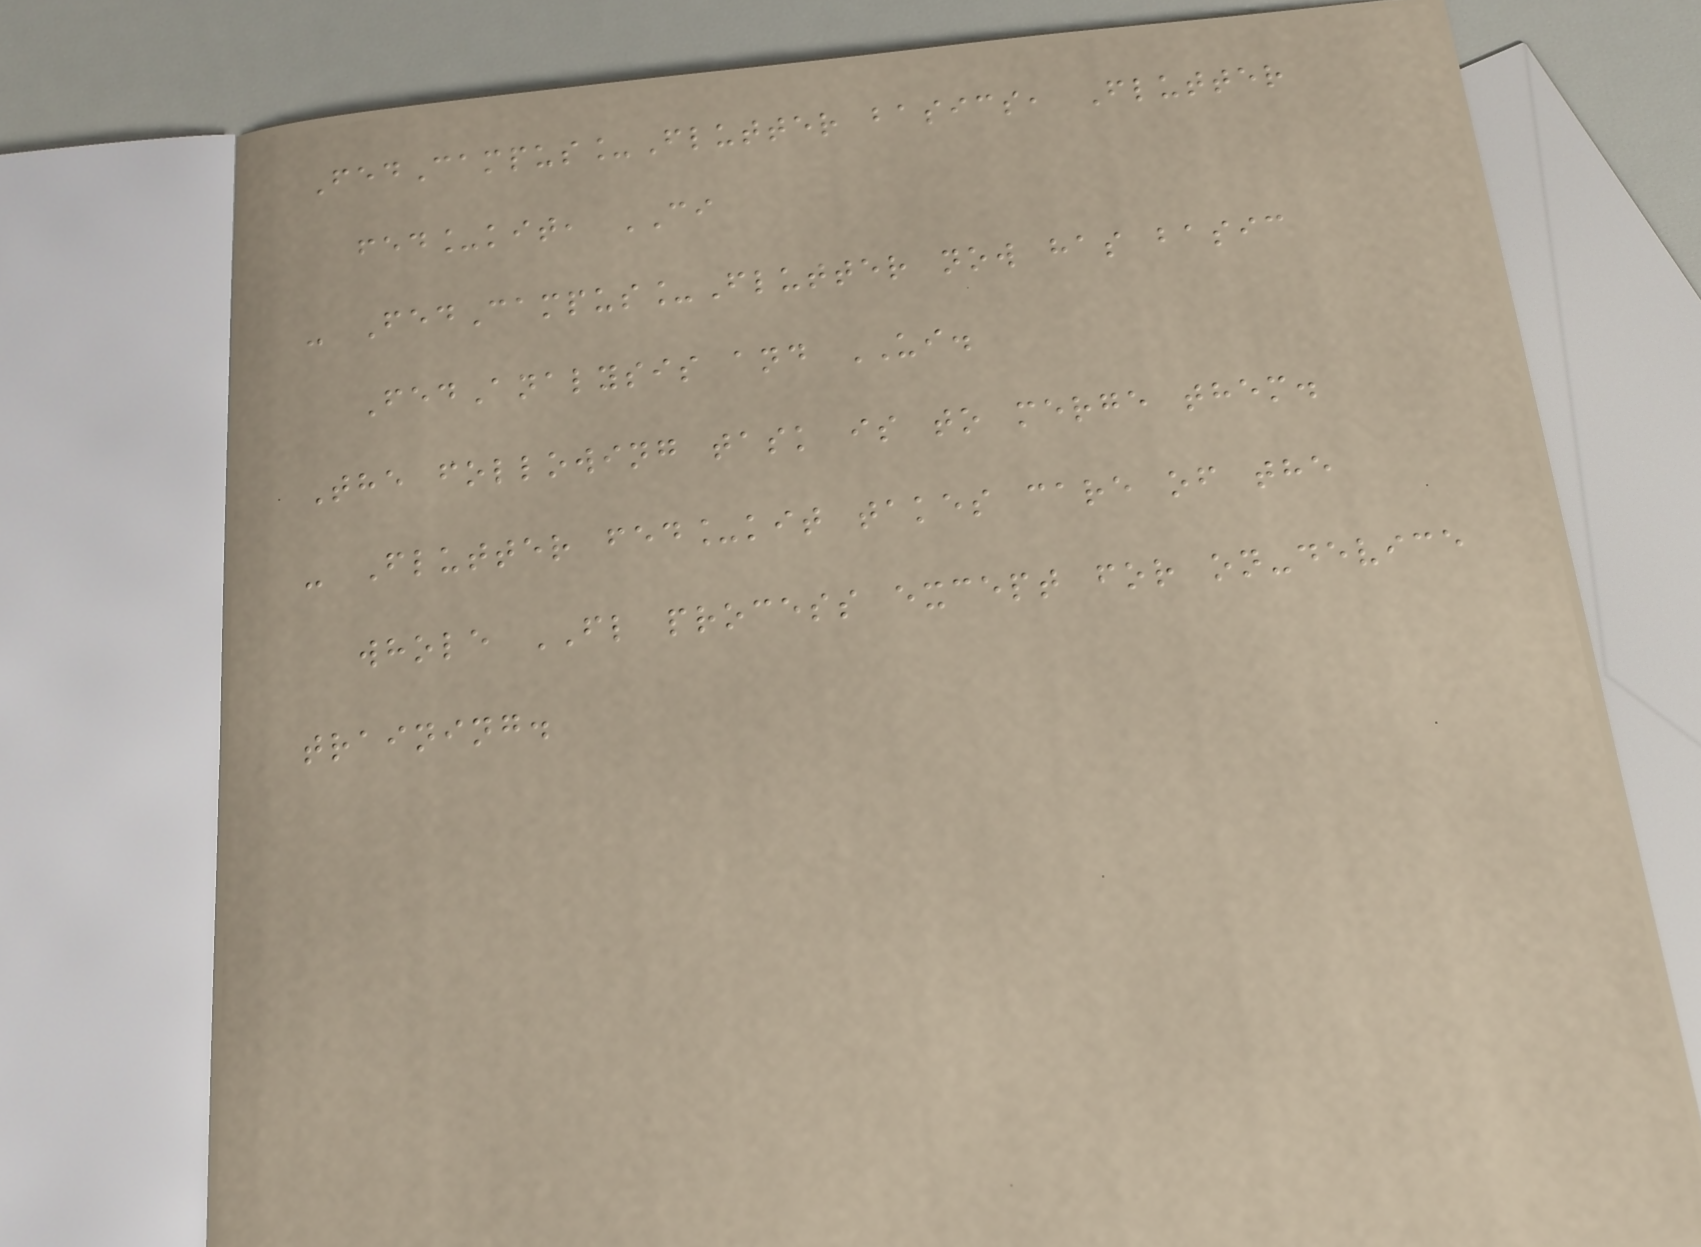FedCampus_Flutter basics, Flutter
fed_kit, CI
- FedCampus_Flutter now has basic
FedAnalysis and UI.
The following task is to merge them.
- Flutter fed_kit takes care of the
whole FL process except for on-device
training.
